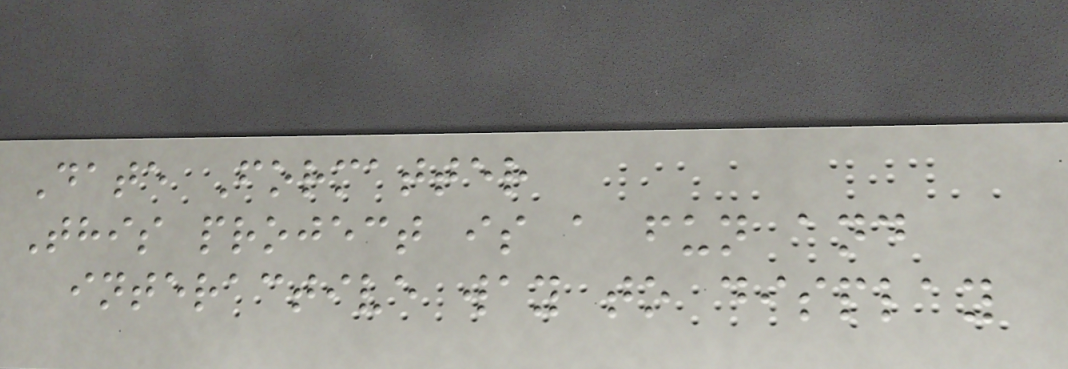Date Formatter
This project is a fun and
interactive way to display
